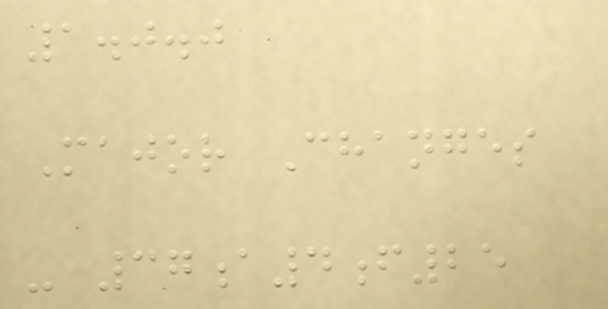1.0.0
Major Changes
- 37a4f25
